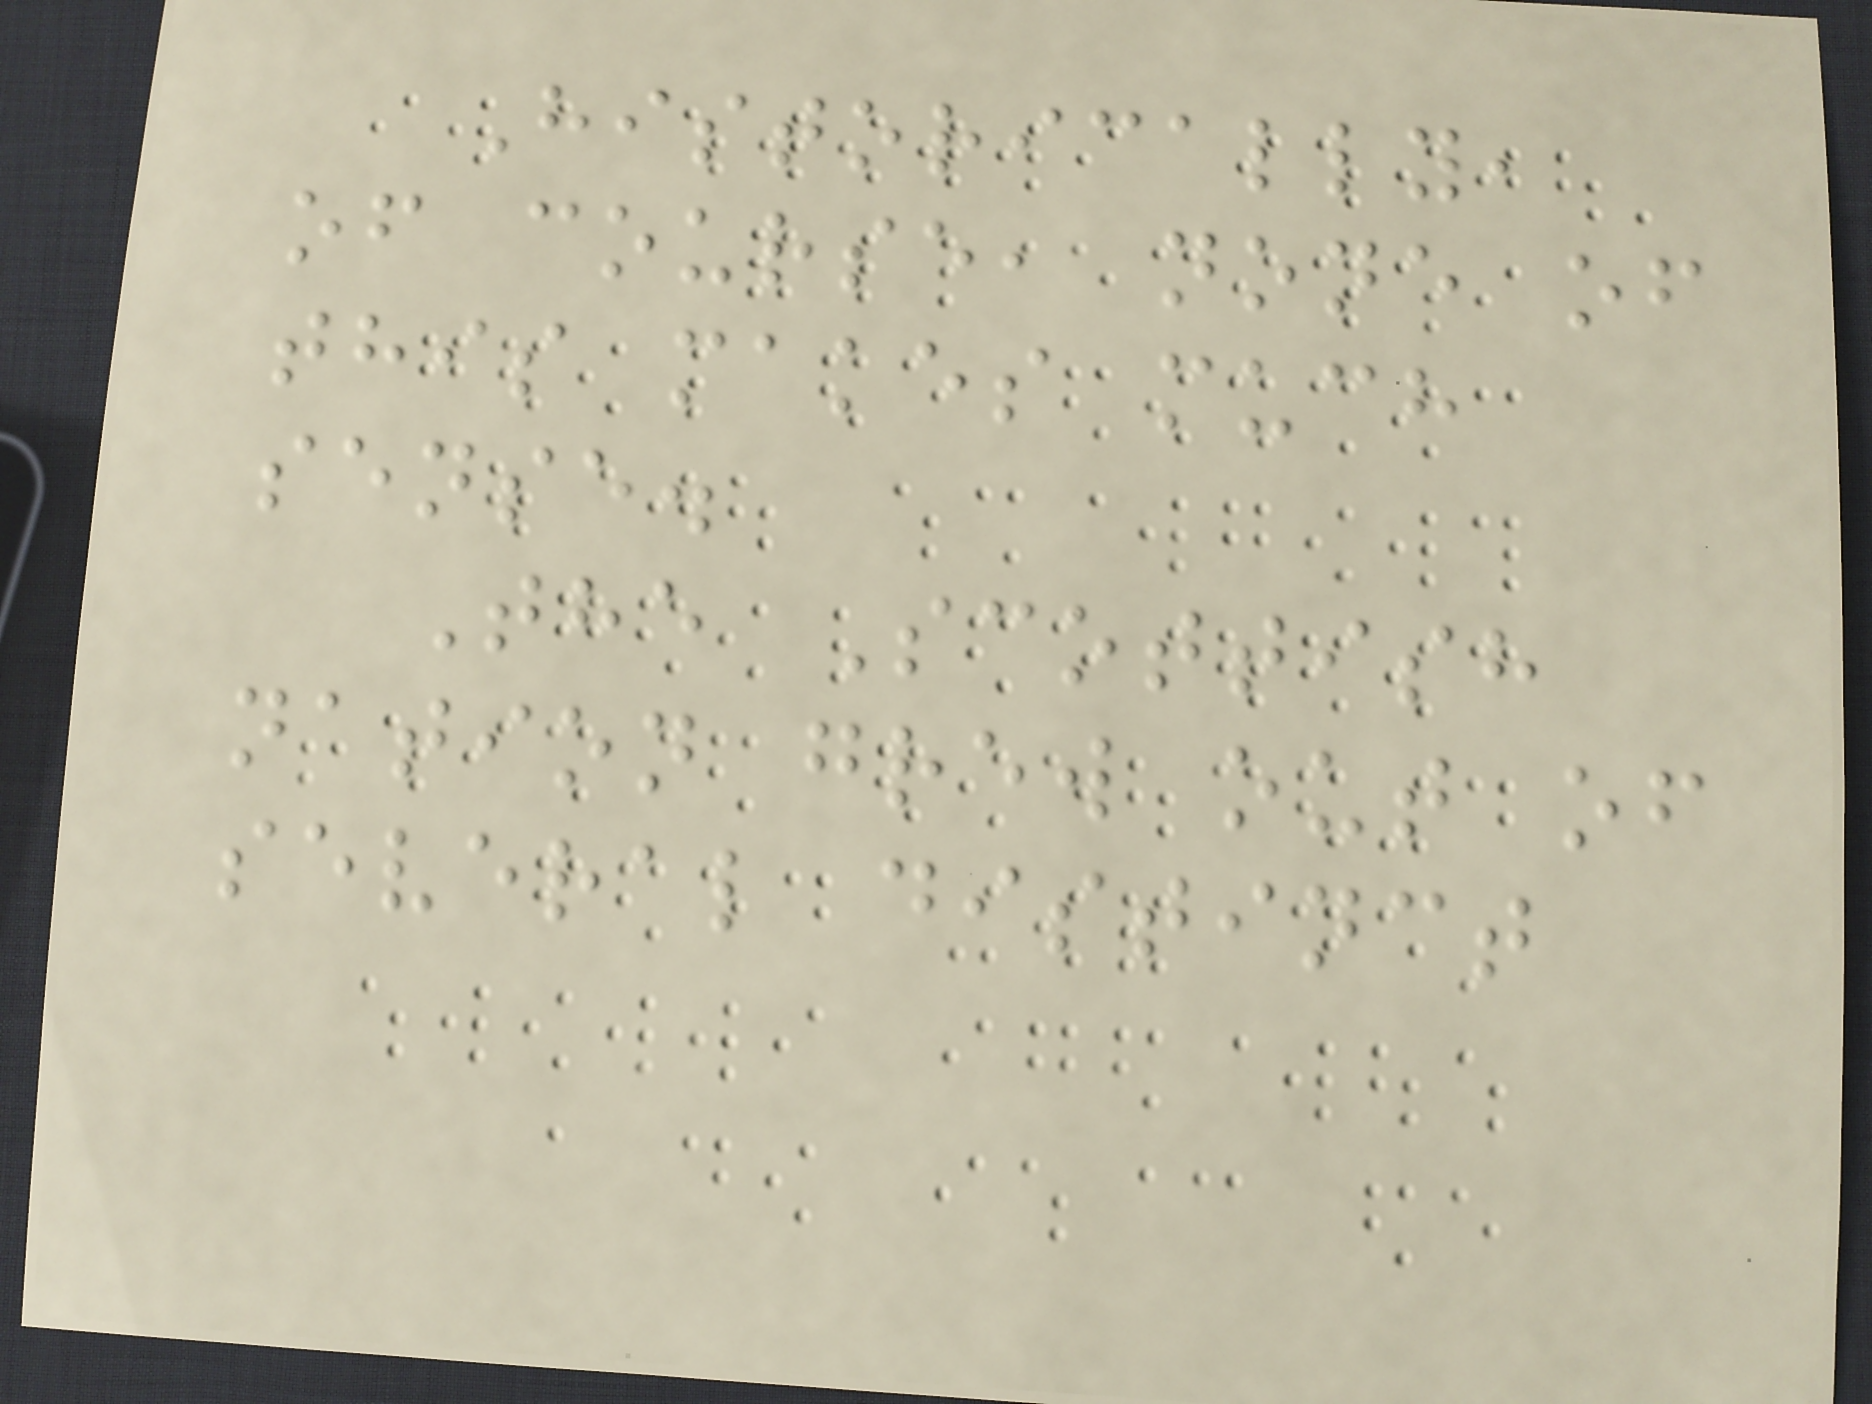Historically,
of course, none of
this makes much
sense.
The Scottish
nation grew out of
several distinct
